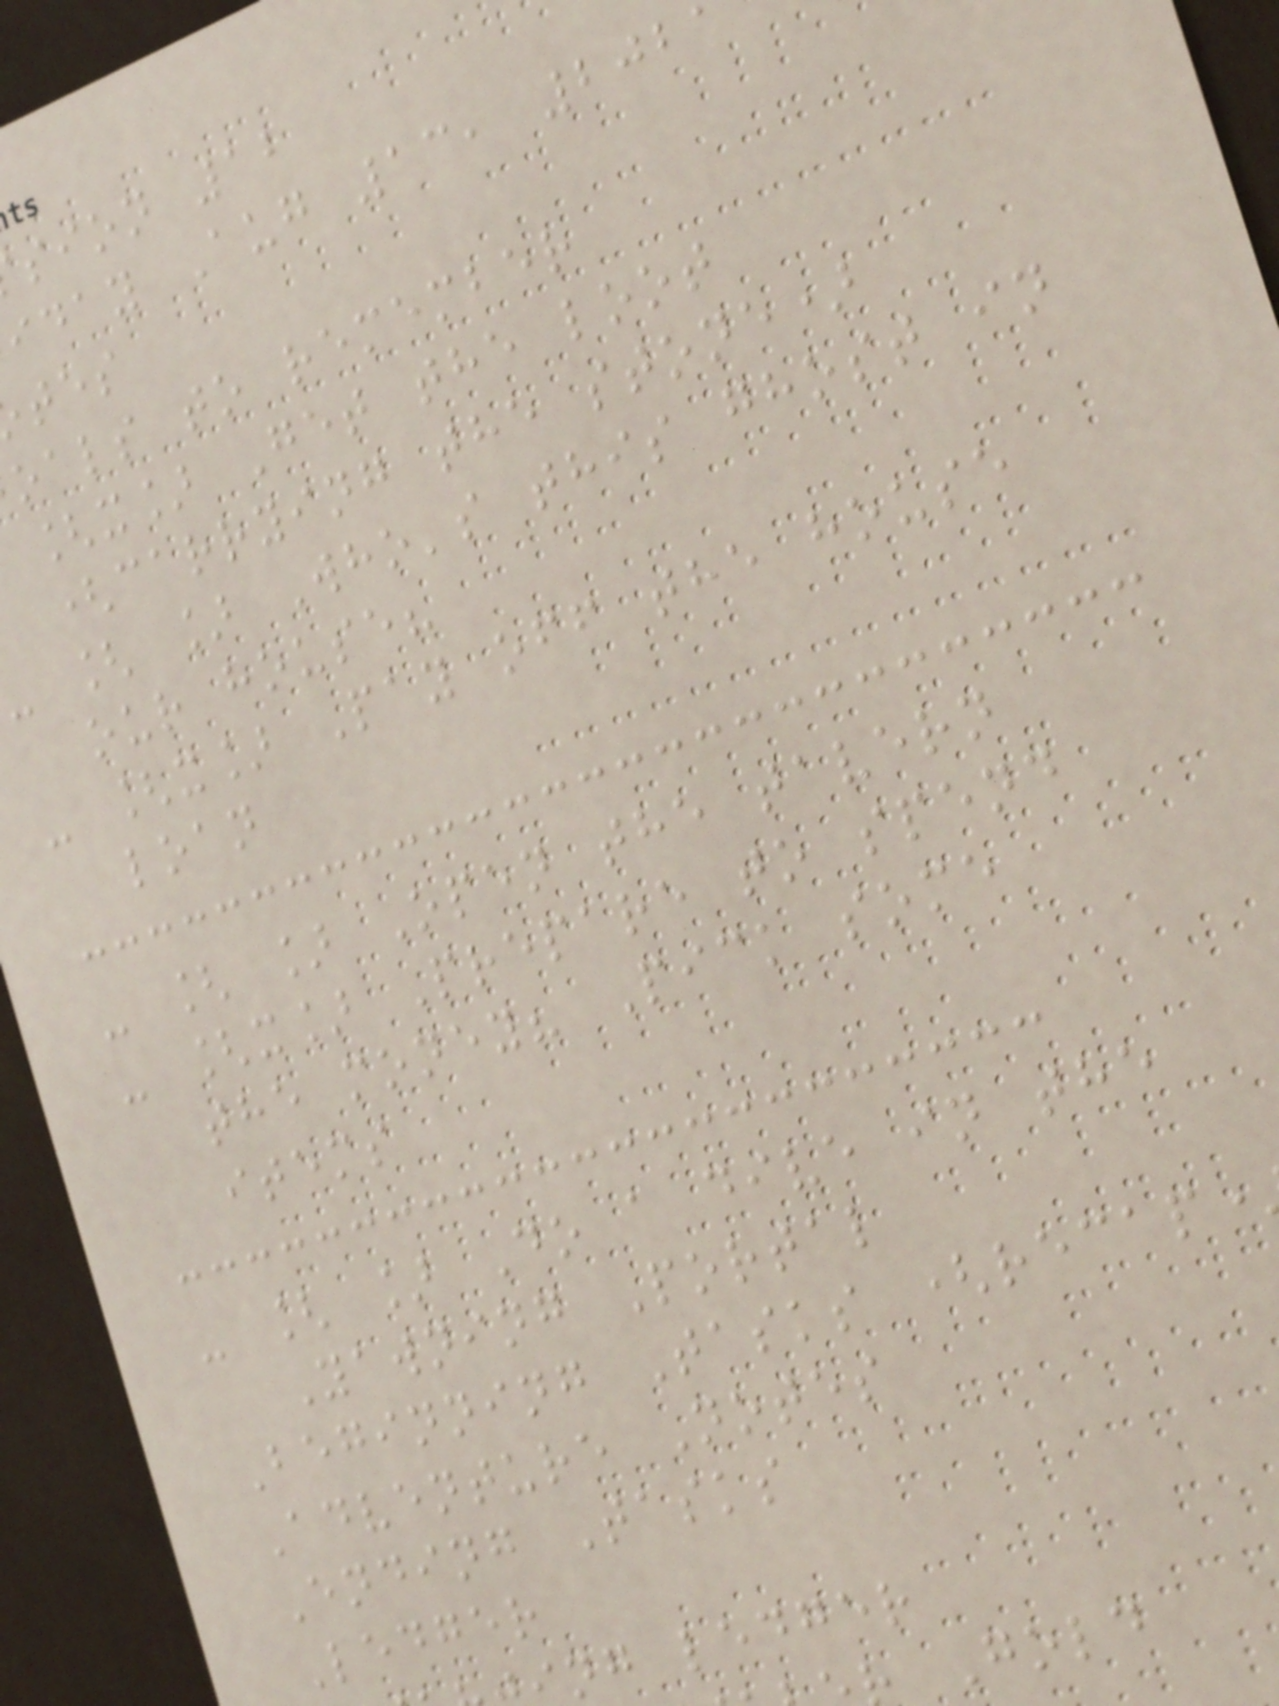sion 12
iday Aug 13, 202
oals to remember
[x] Get the loot
(carrying the stone)
- [ ] Who's this ghost in
our house?
- [x] Pay off the house
loan
- [ ] Open the tavern
- [x] Prepare to spend
the money? Pick some
items
- [ ] Do a dive in the
Yawning Portal
Beginning Tasks (recap
Adventure Notes
Ending Tasks
Ledger
ng ledger
